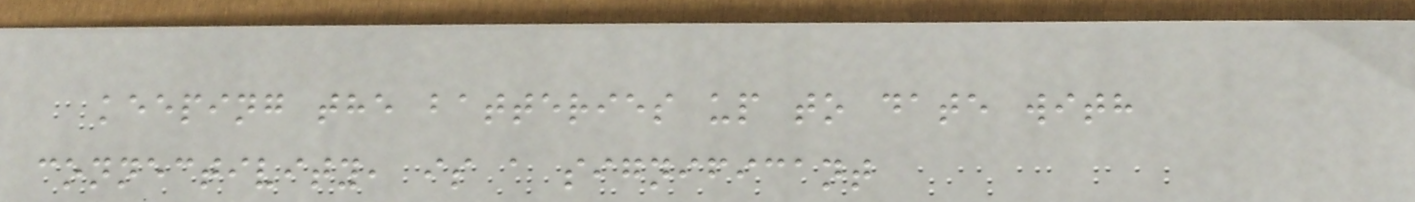keeping the batteries up to date with
connectivity, is a significant
